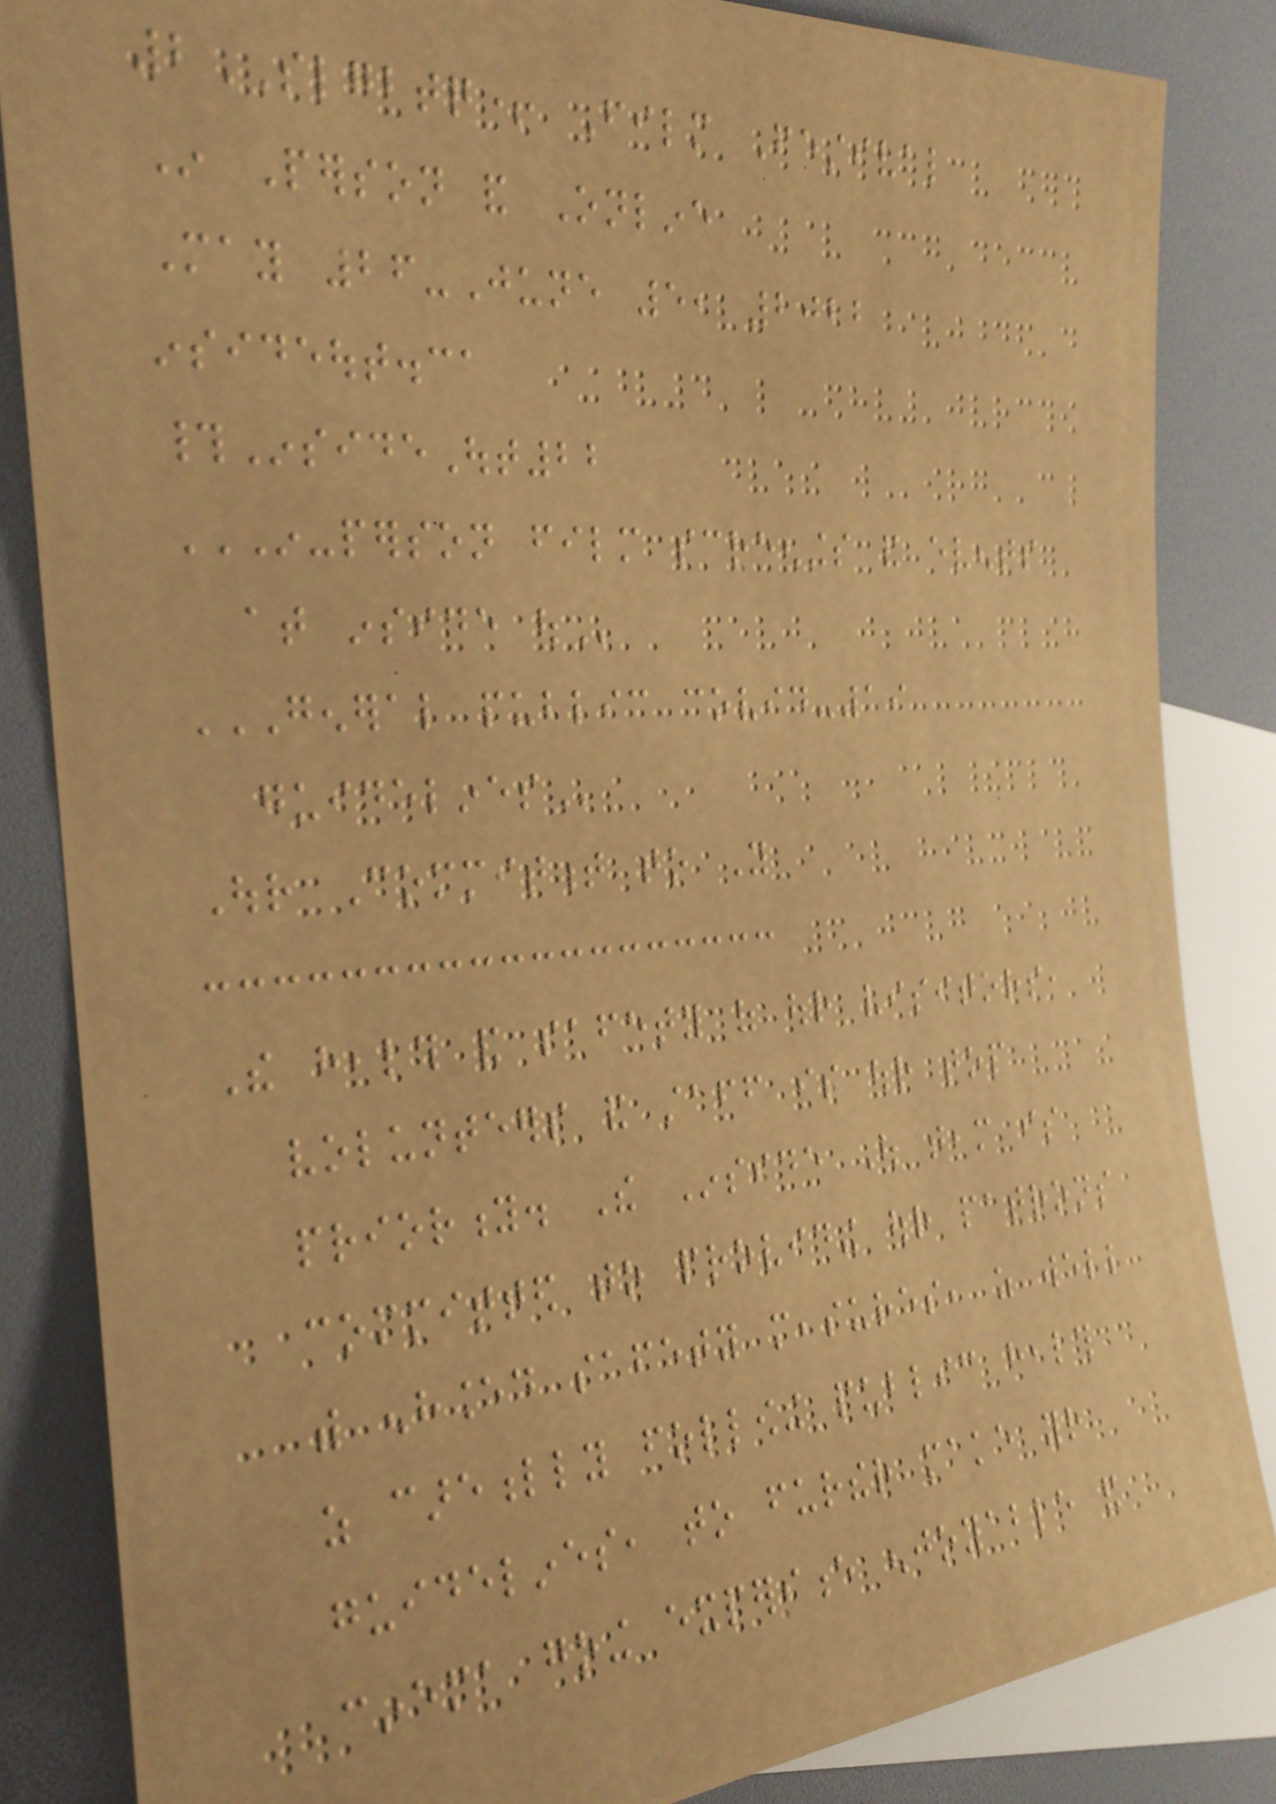2SLGBTQ+ Film Festival
In Person and Online
May 26-June 5, 2022
insideout.ca
#InsideOut22
IN-PERSON FILM SCREENINGS AND EVENTS
AT INSIDE OUT
GENERAL PUBLIC COVID-19
GUIDELINES
Our Commitment to You
The health and safety of our visitors,
volunteers and staff is our top
priority. The Inside Out team is
committed to providing our patrons
with enhanced safety measures, as well
as carefully following public health
guidelines, to further make your
cinema going experience enjoyable and
